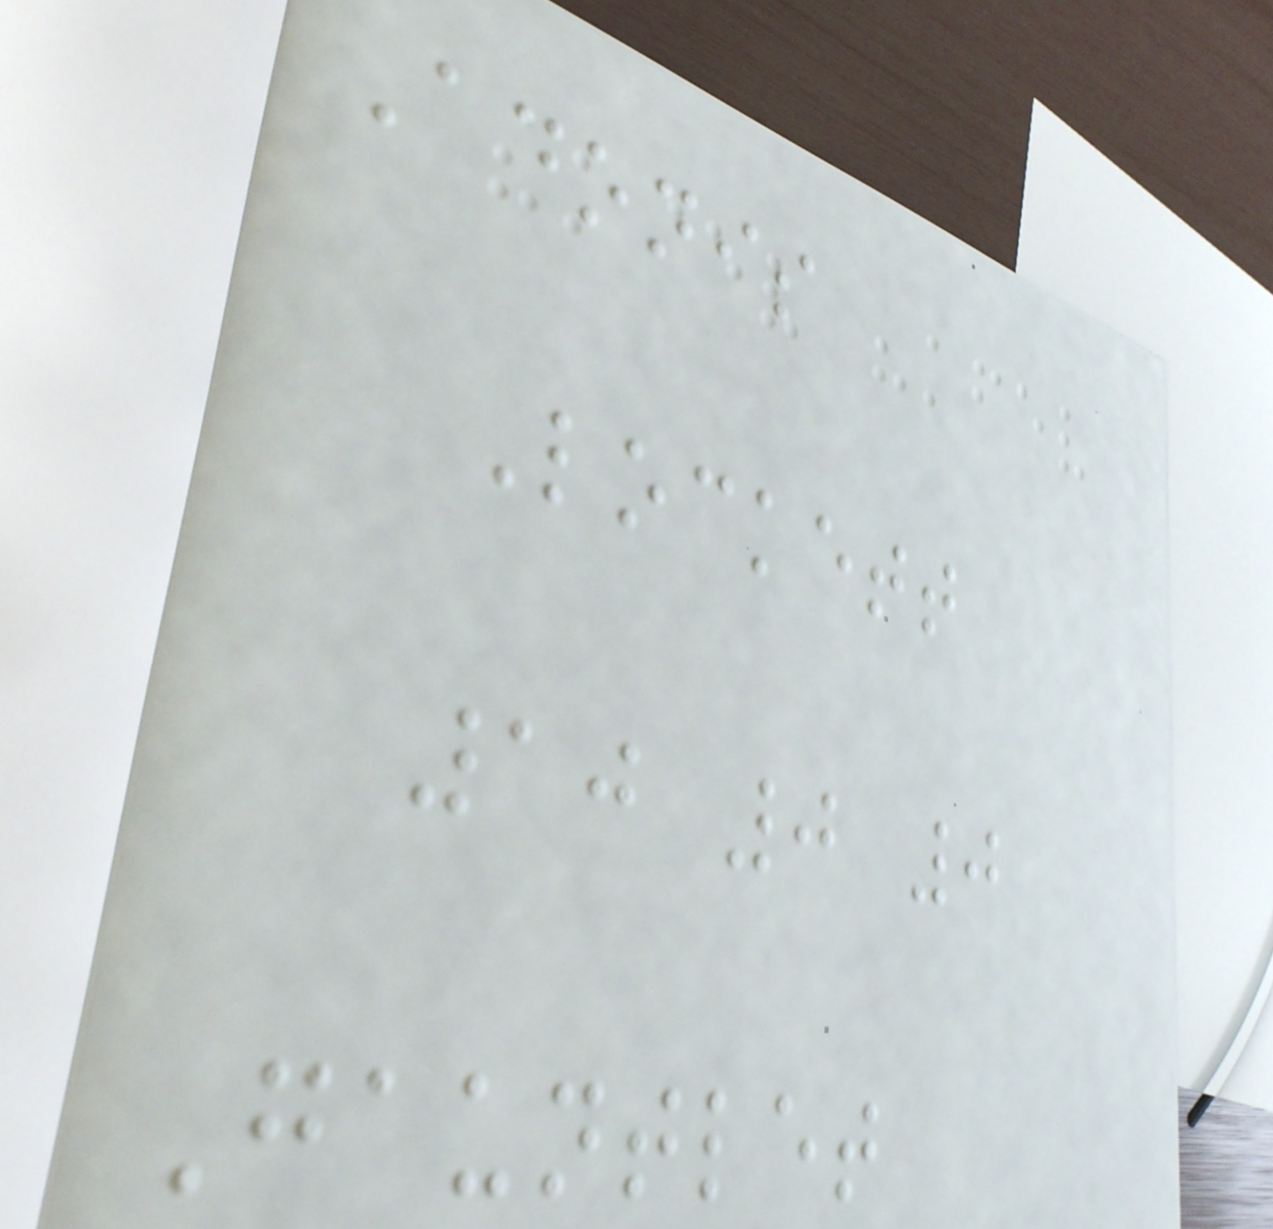Adonis
Lockett
10 0 0
Gauntlet
